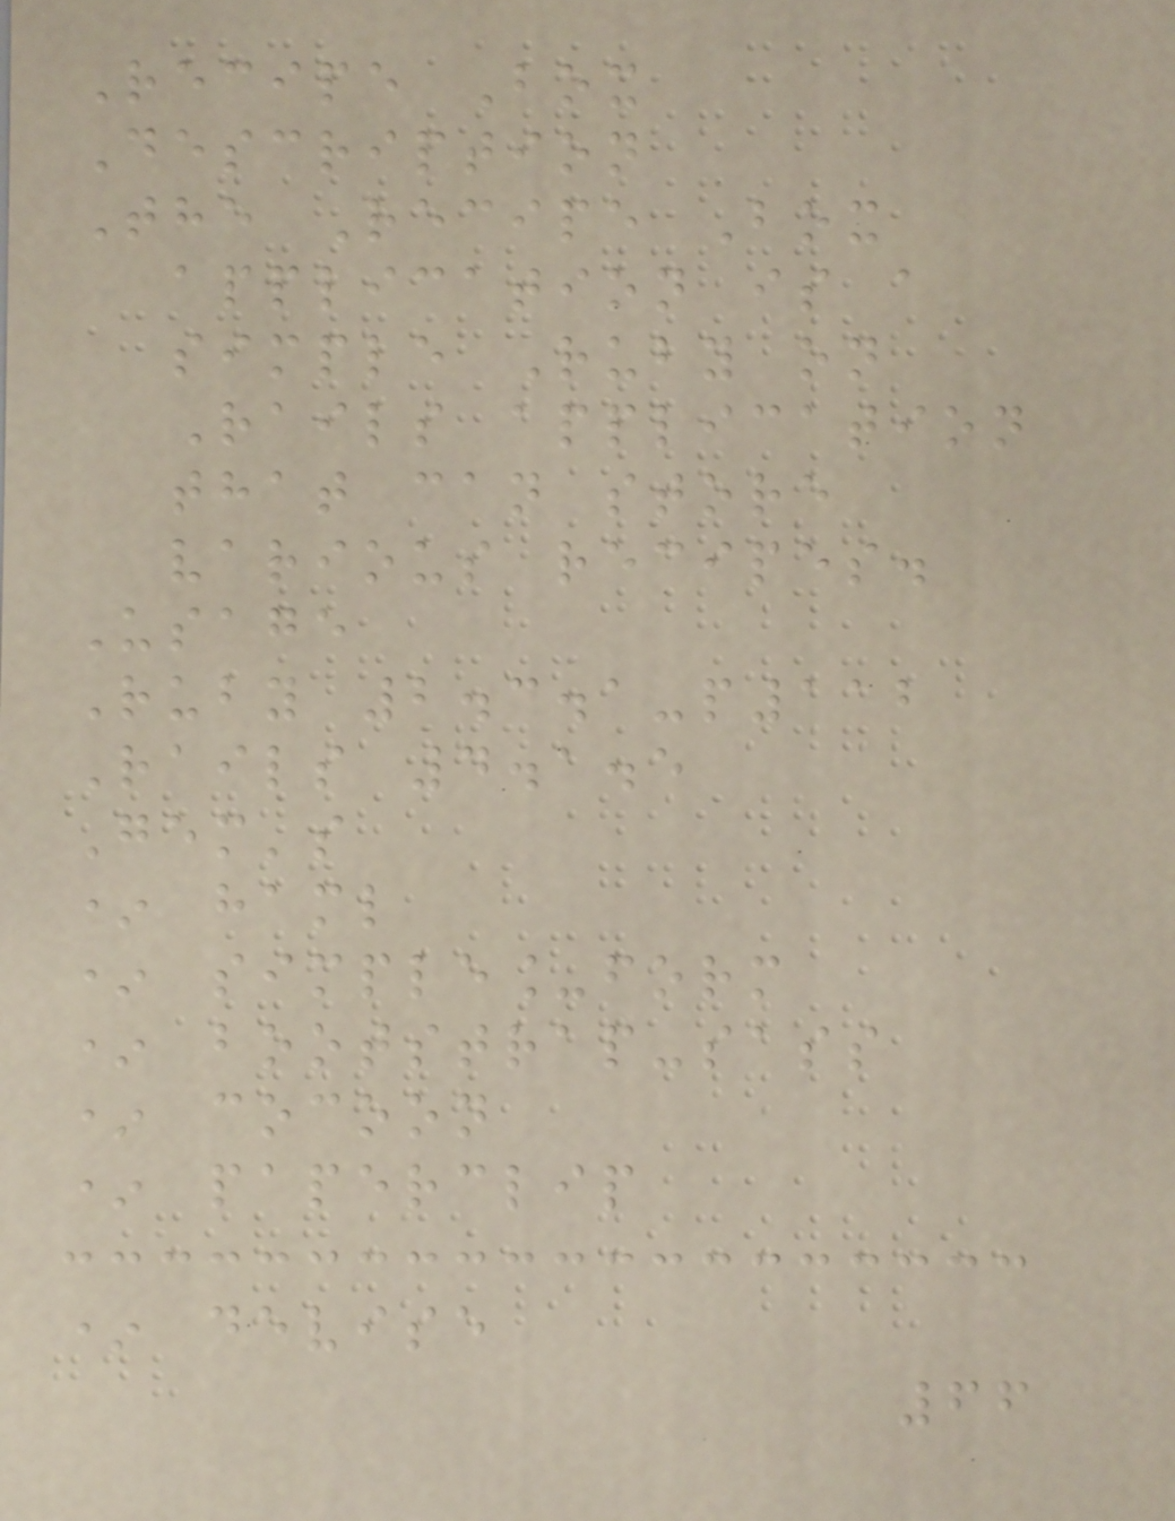Recipe Box
Description
The Recipe Box
application is a
simple Ruby on
Rails application
that can store
various recipes.
Usage
Ruby 2.3.1-p112
Rails 4.1.5
Gem's
* haml
* simple_form
* bootstrap-sass
* cocoon
* paperclip
* devise
66
